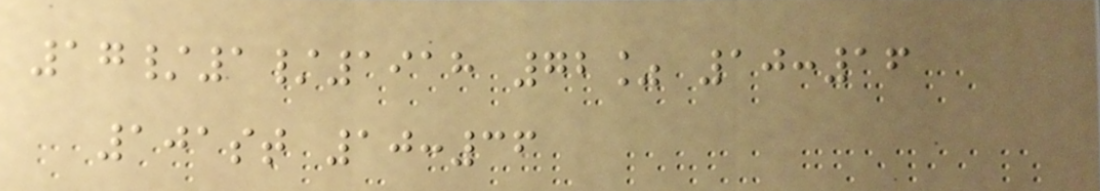17/1/1918 72% 10:16
101st 10:36
